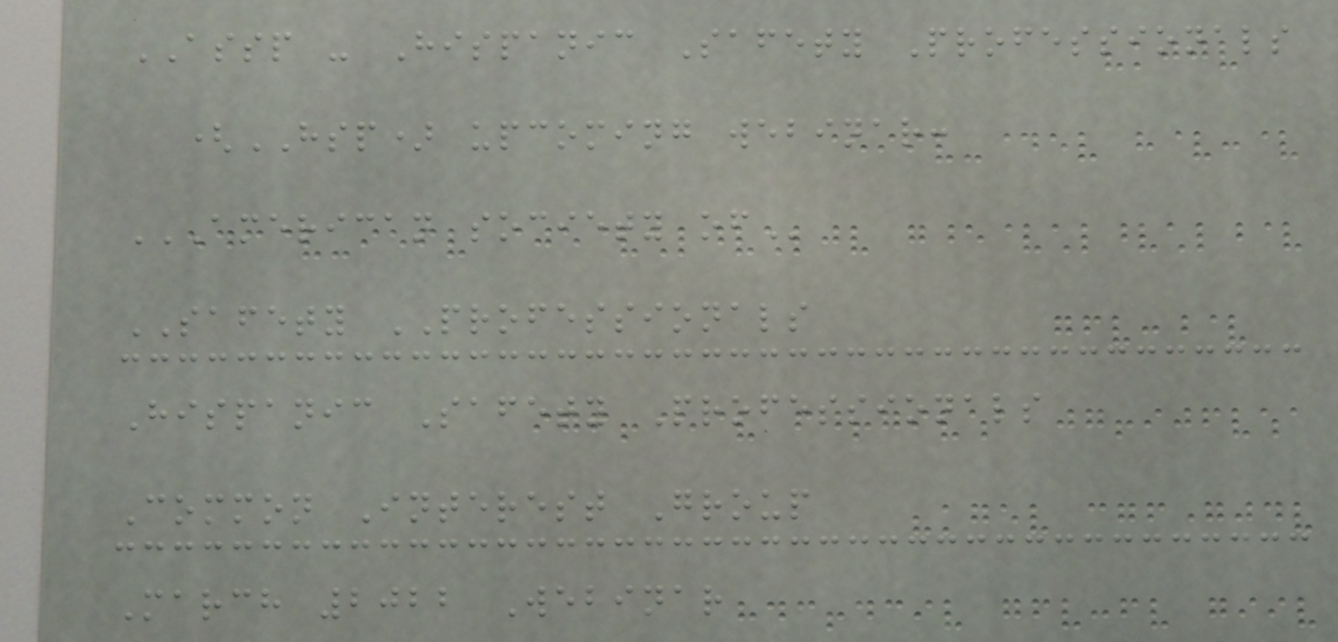ASSP - Hispanic Safety Professionals
(HSP) upcoming webinar:
AMERICAN SOCIETY OF
SAFETY PROFESSIONALS
Hispanic Safety Professionals
Common Interest Group
March 2022 Webinar
